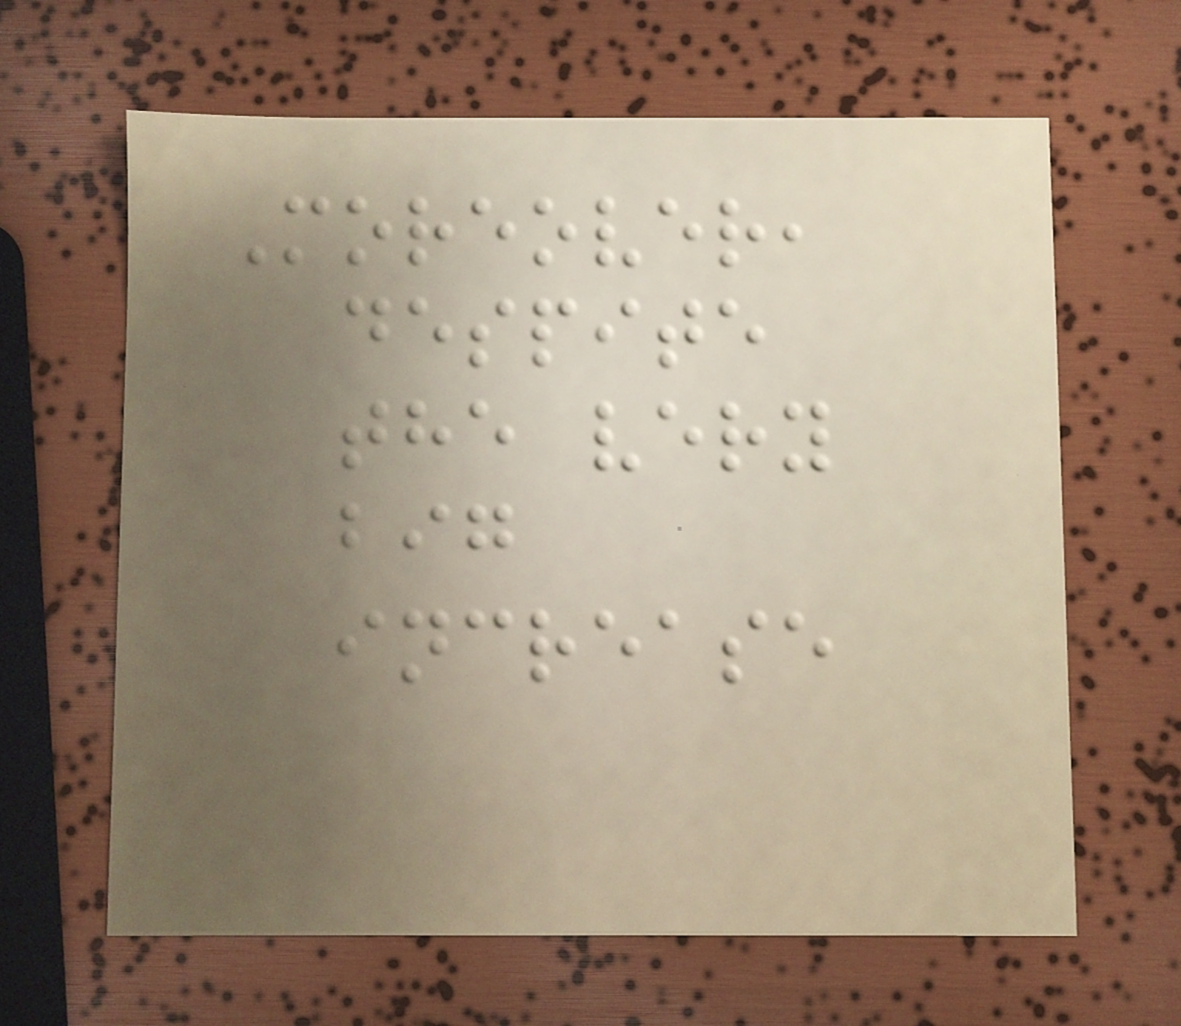Moreover,
despite
the very
big
increase
